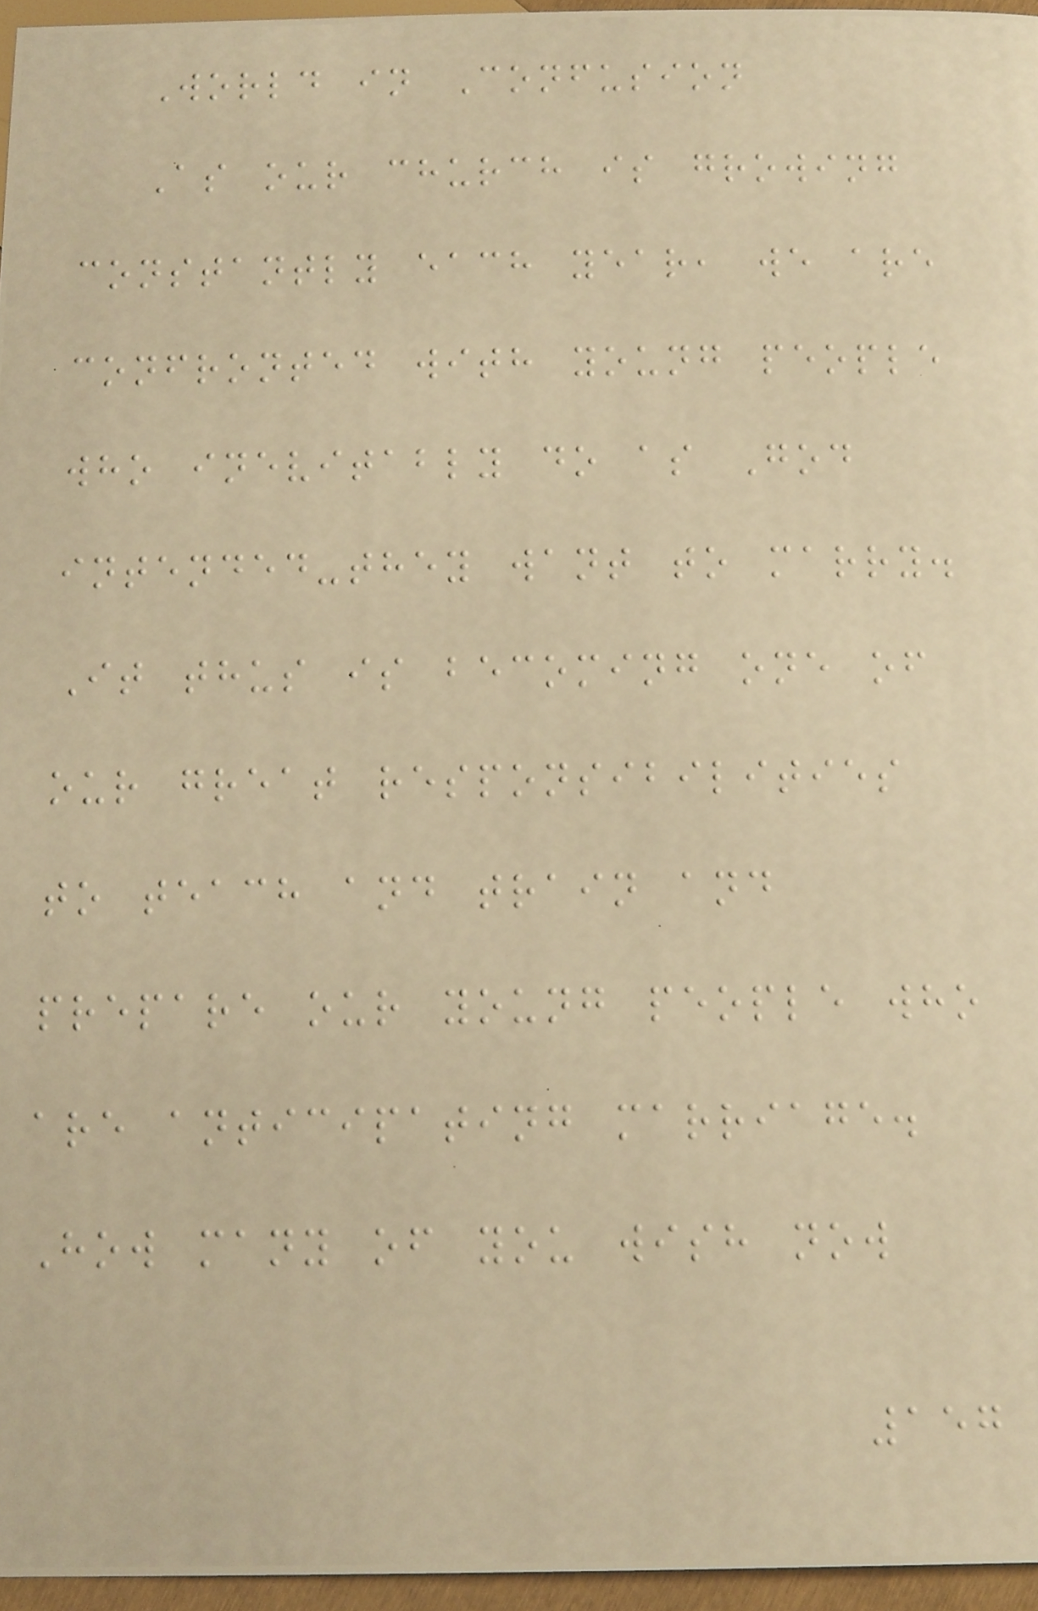World in Confusion
As our church is growing
constantly each year, we are
confronted with young people
who inevitably do as God
intended-they want to marry.
It thus is becoming one of
our great responsibilities
to teach and train and
prepare our young people who
are anticipating marriage.
How many of you wish now
157
